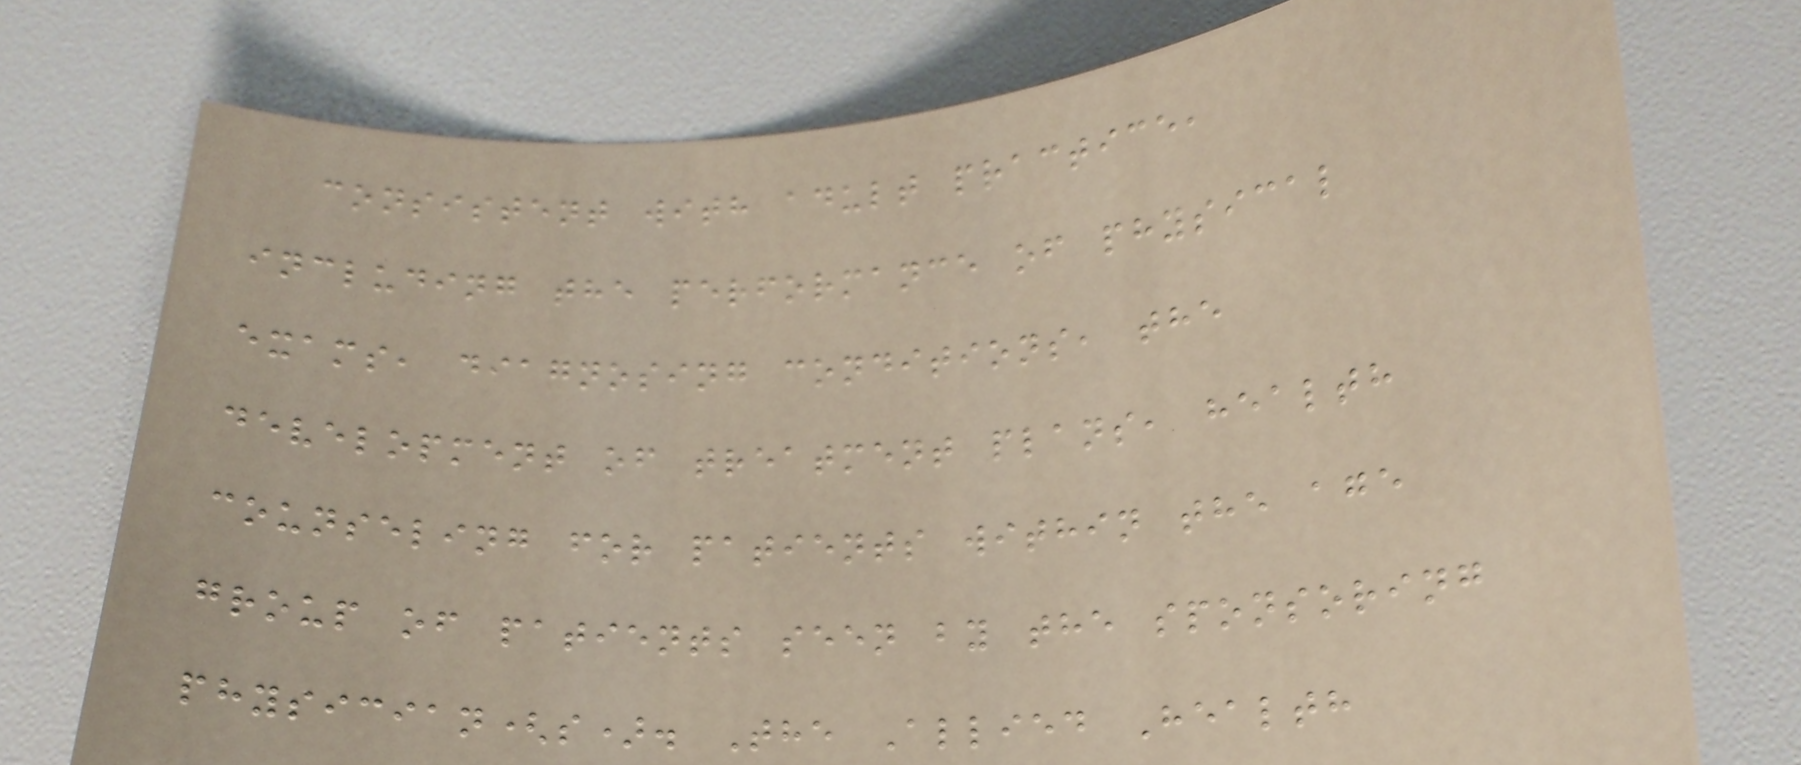consistent with adult practice,
including the performance of physical
exams, diagnosing conditions, the
development of treatment plans, health
counseling for patients within the age
group of patients seen by the sponsoring
physician(s). The Allied Health
